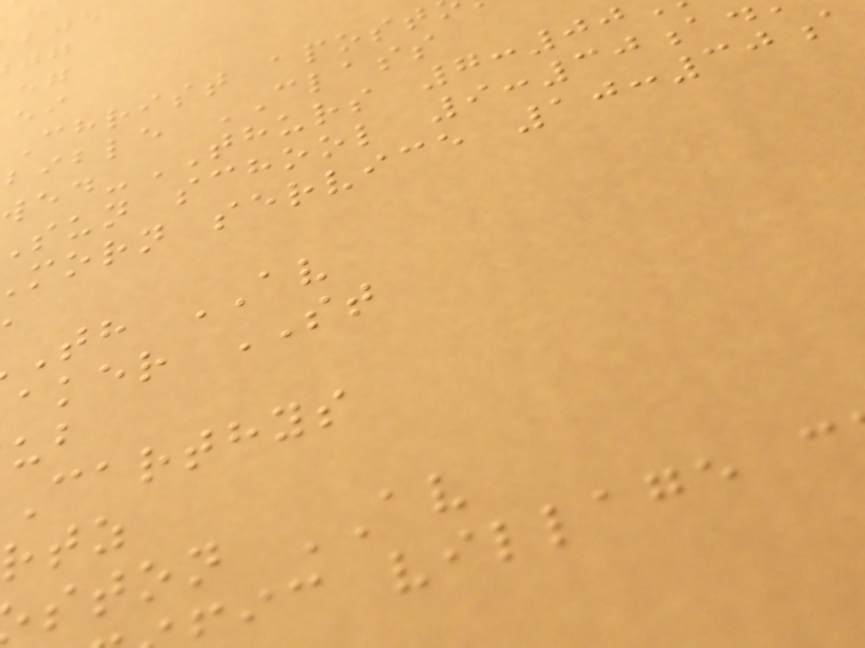bible CLASS
-THURS 7:00
sun school 9:30
morn service 10:30
th AV
aker ST
Carthys
ston AV
ic village
